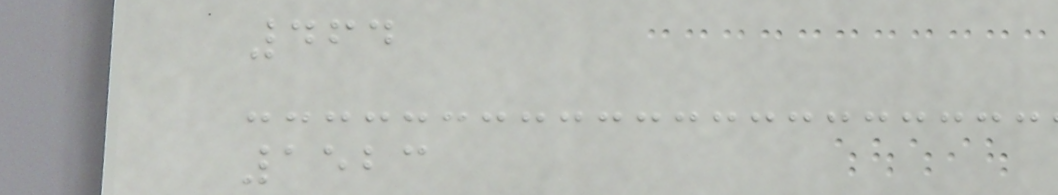464
1523
